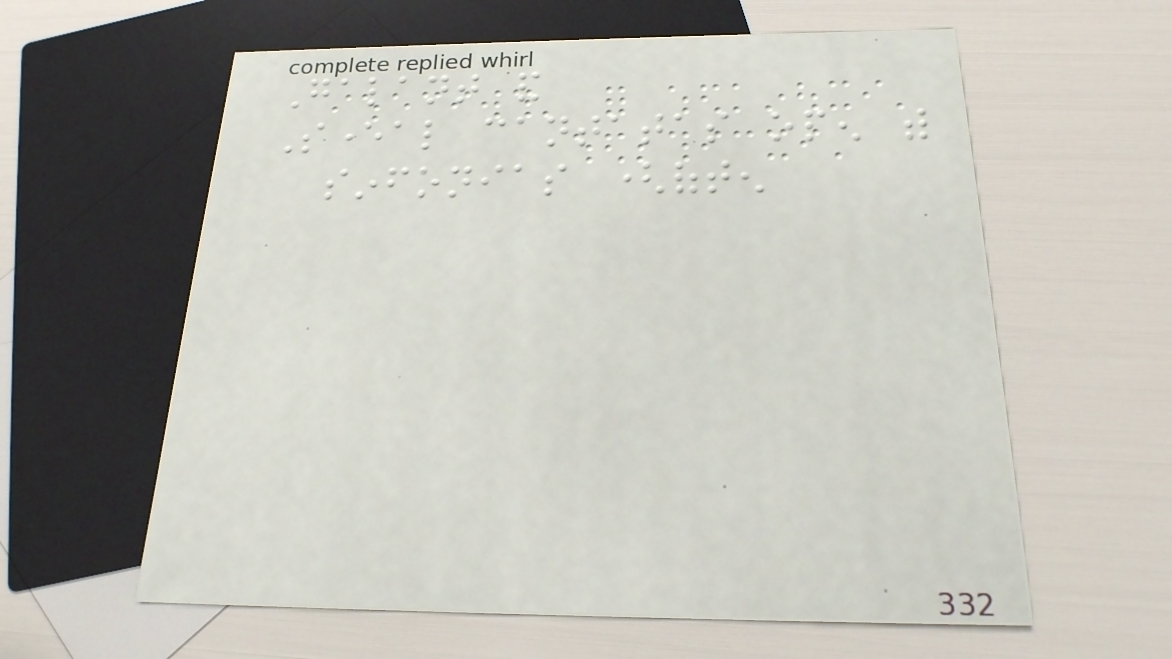Galant and
Several cantatas open with
sinfonias (often
